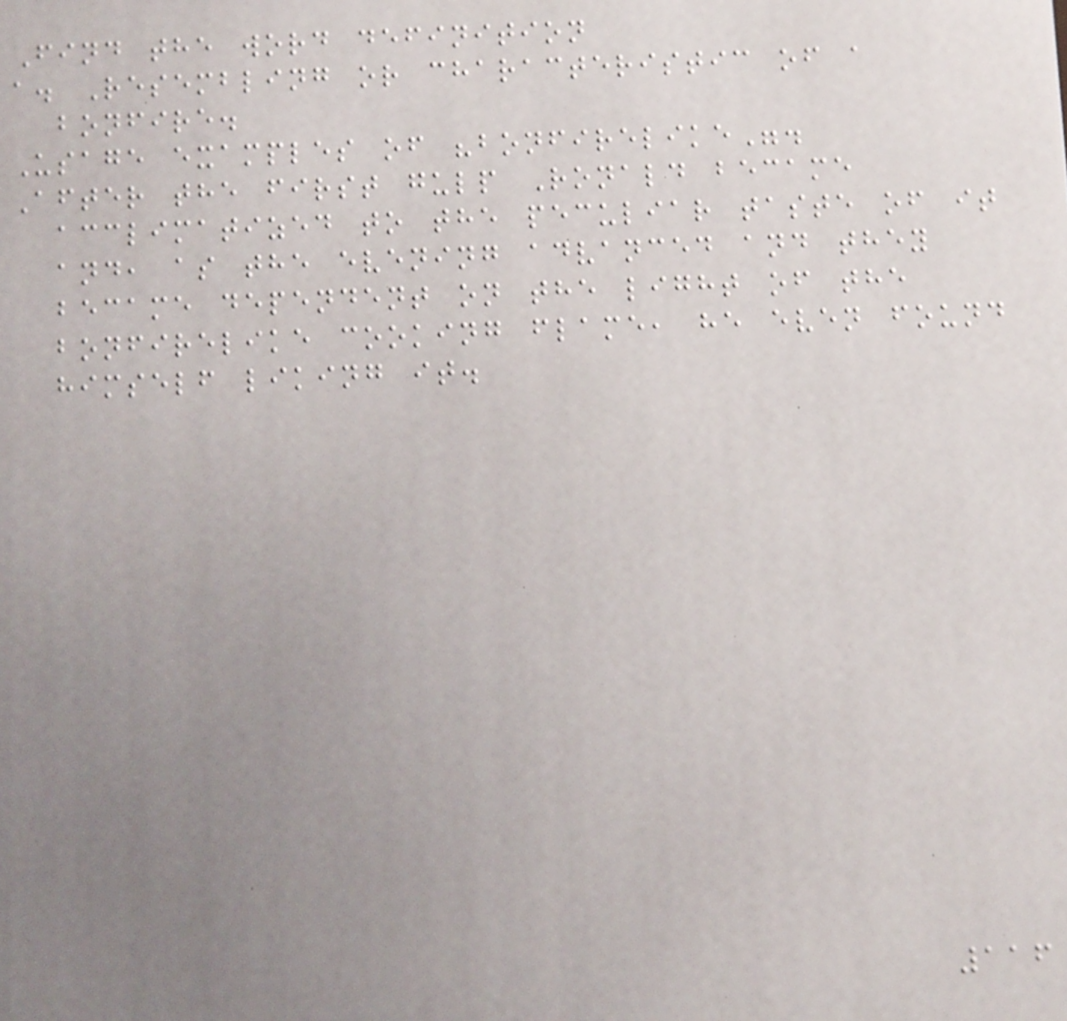Find the word definition
a. Resembling or characteristic of a
bonfire.
Usage examples of "bonfirelike".
After the first gulp Ronald became
acclimatized to the peculiar taste of it
and, as the evening advanced and they
became dependent on the light of the
bonfirelike cooking flame, he even found
himself liking it.
116
